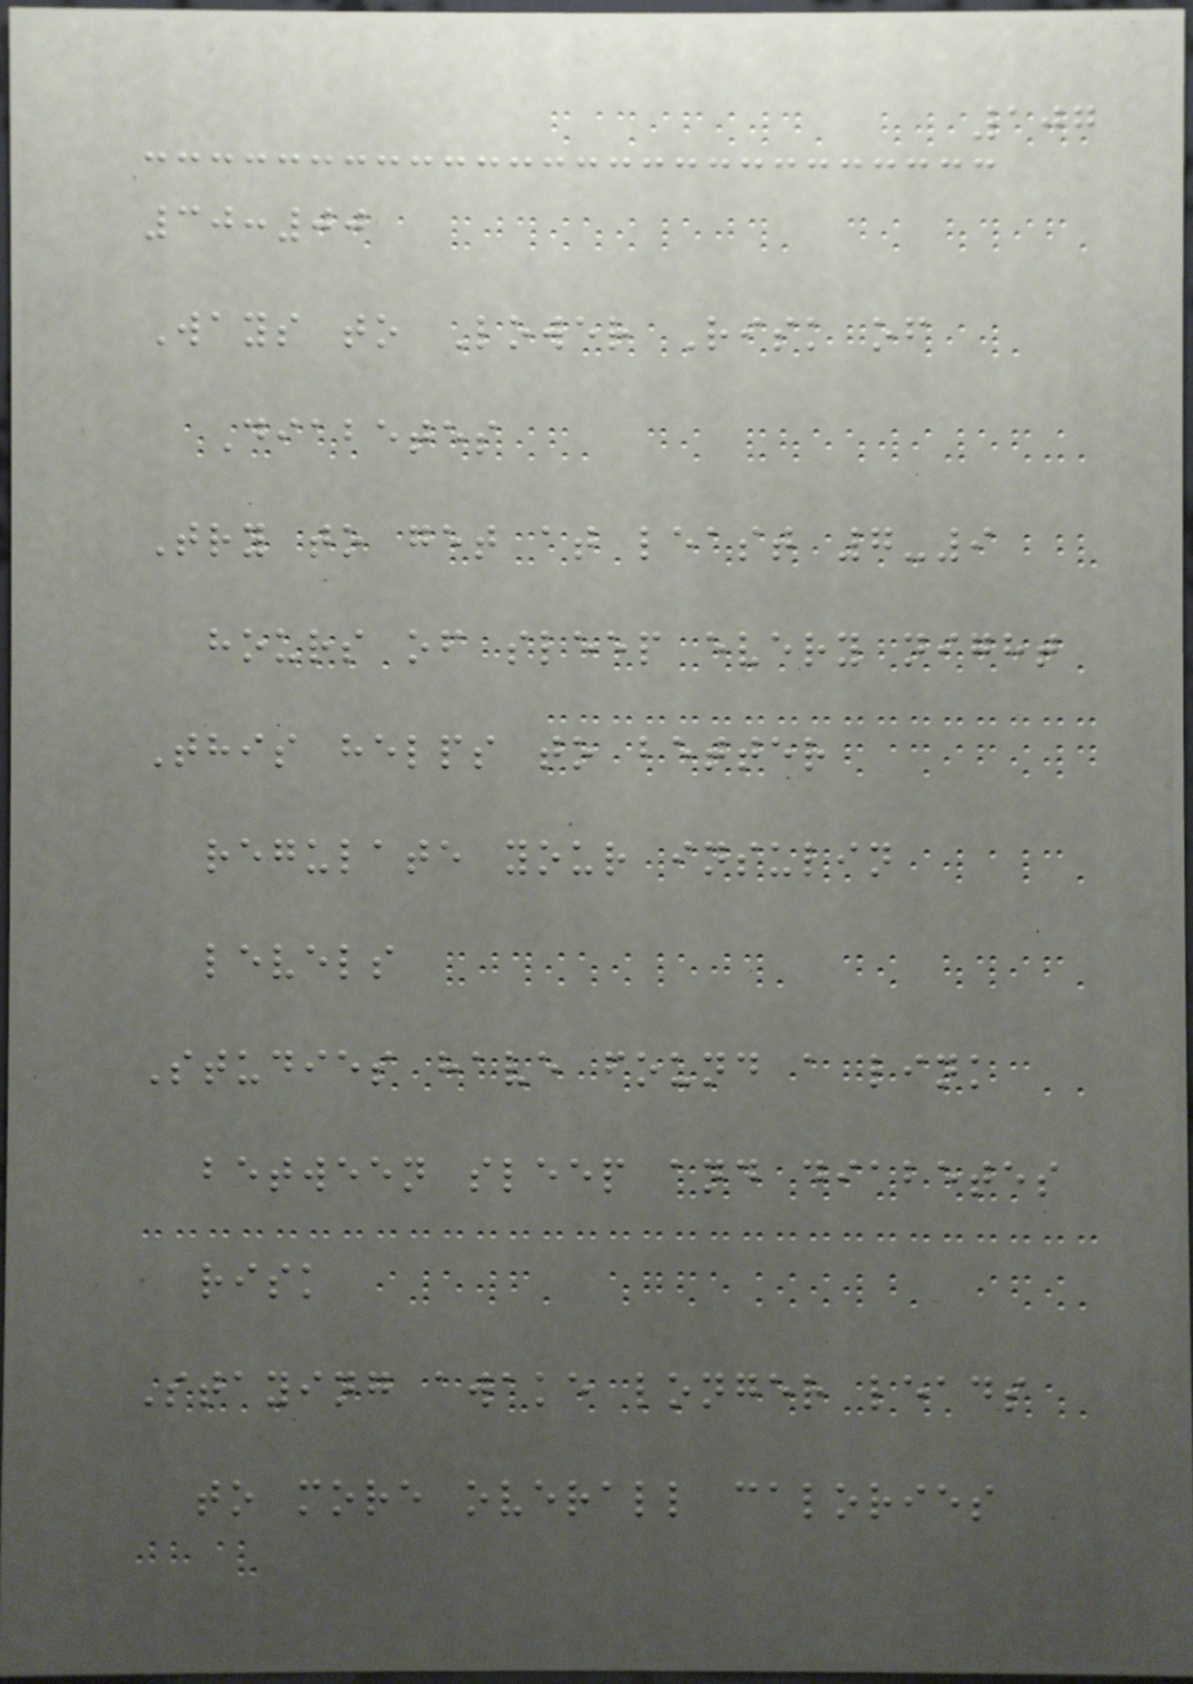107
30:00
Ways to Lower Risk of
Diabetes
Try to get at least 7-9
hours of sleep every night
This helps to better
regulate your insulin
levels
Studies have found a link
between sleep and diabetes
risk
Staying awake longer leads
to more overall calories
